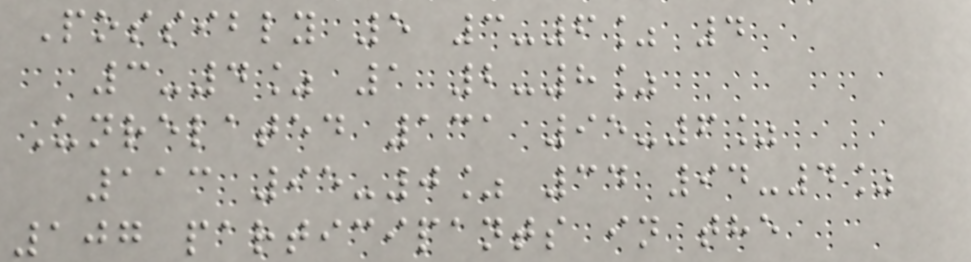Possibly 5 3-6% 4
3-4% 1 2-8%
Unrelated 131 95-6%
113 95-0% 34 94-4%
107 participants in the
